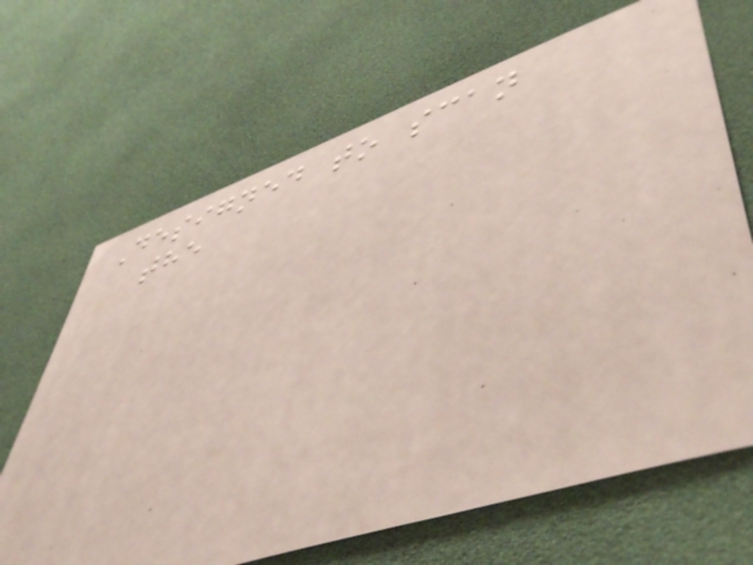Designed to scan
the
